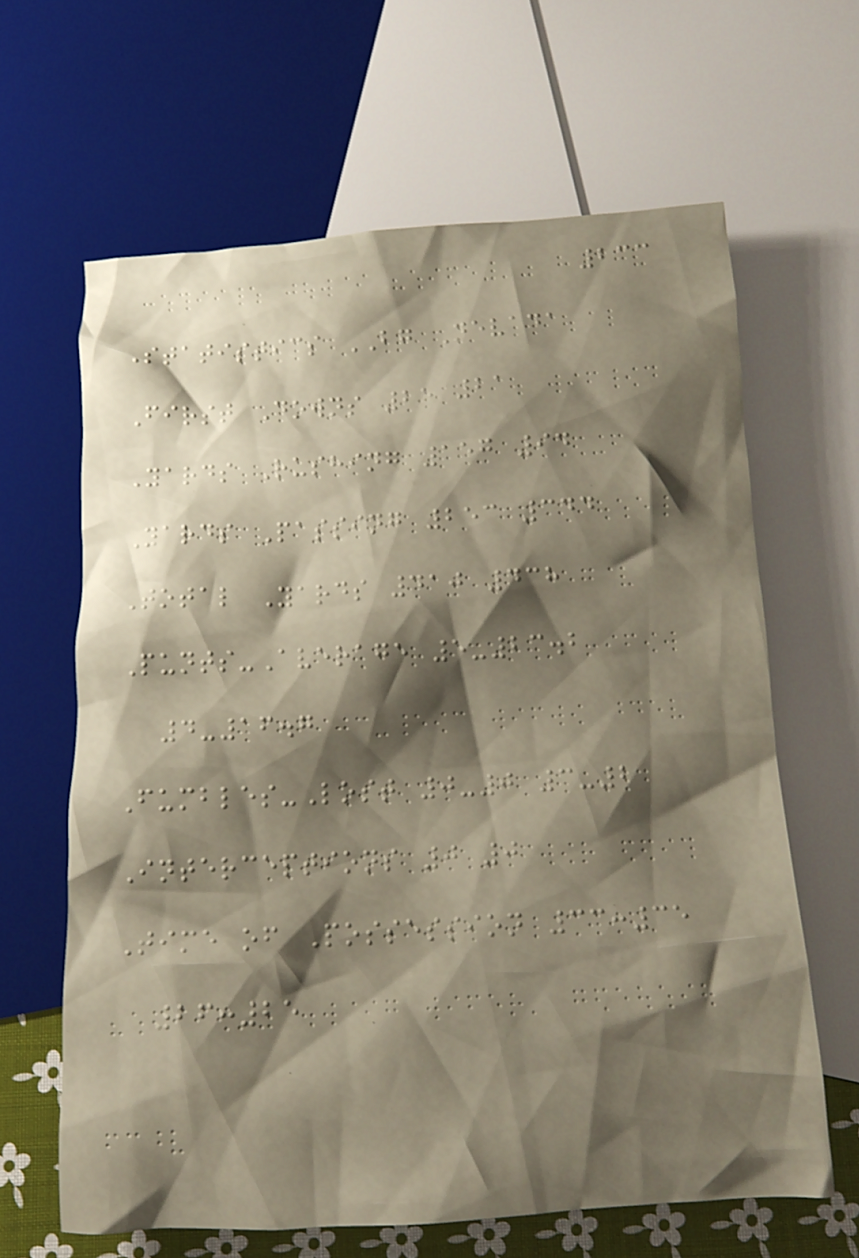233
Statistics BG Nevada
First Downs 25 21
Yards Rushing 157 94
Yards Passing 253 344
Total Yards 410 438
Punts-Average 5-23.2
4-16.7
Fumbles-Lost 0-0 3-2
Interceptions 0 0
Time of Possession 33:35
26:25
